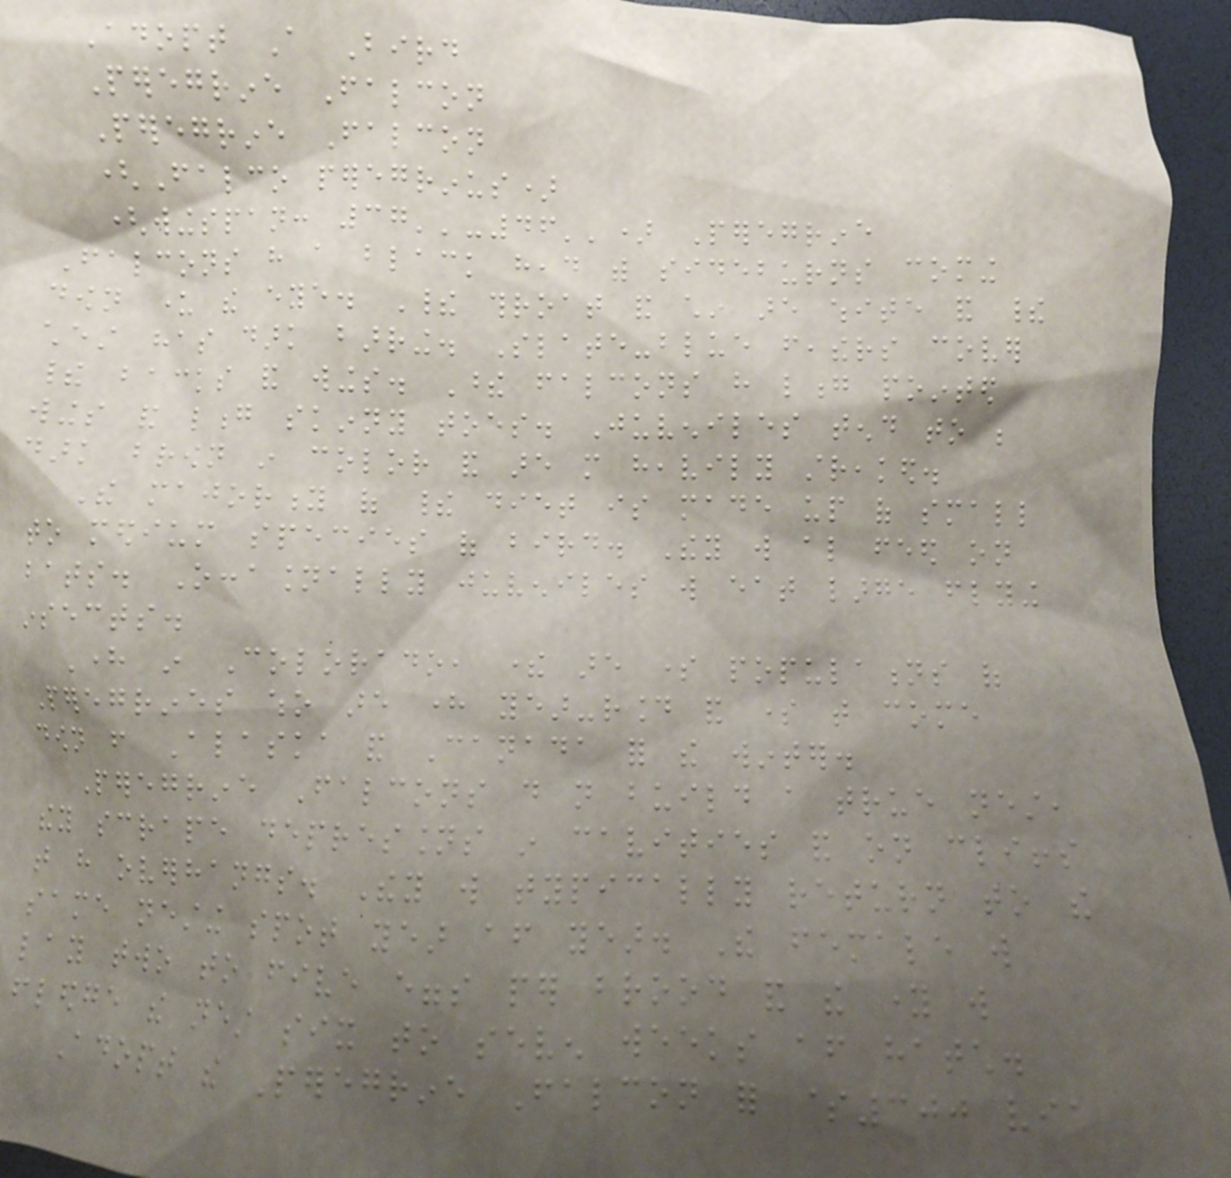Adopt A Bird
Peregrine Falcon
Peregrine Falcon
(Falco peregrinus)
(wingspan: 37''-46'') Peregrine
Falcons have a black head with sideburns coming
down under the eye. Their throat and chin are white and their
chest has dark barring. Slate-blue feathers cover
their backs and wings. These falcons have long pointed
wings and long skinny toes. Juveniles tend to be
dark brown in color and are more heavily streaked.
The majority of their diet is made up of small
to medium species of bird. They will also feed on
bats. Occasionally juveniles will eat large flying
insects.
Here in Colorado, there are some populations of
Peregrines who are here year-round and some that come
down from Alaska and Canada for the winter.
Peregrine Falcons do not build a true nest,
they scrape depressions in cavities and on cliffs
that have overhangs. They will typically return to the
same nesting spot year after year. The female will
lay two to five eggs per brood and the young will
fledge the nest six to seven weeks after hatch.
Adopt the Peregrine Falcon for $300 via
